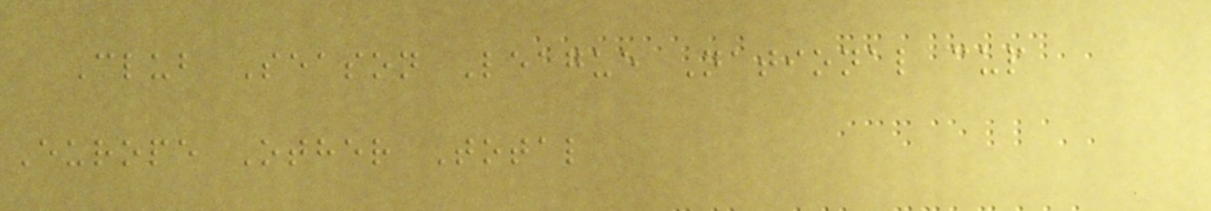Club Season League National cup
Europe Other Total
